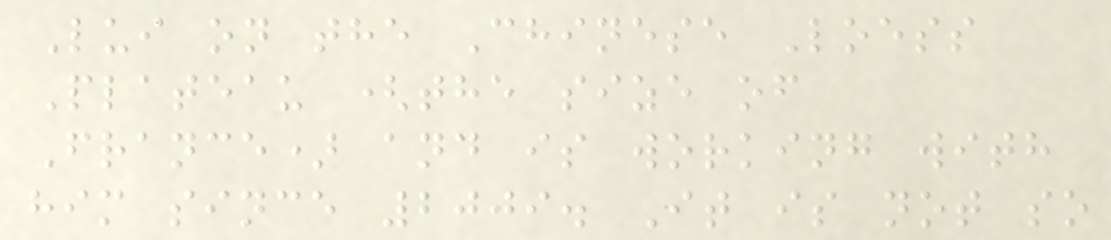Lui on the Chinese Loess
Plateau (the size of
France) and is working with
him since 2009. It is not so
